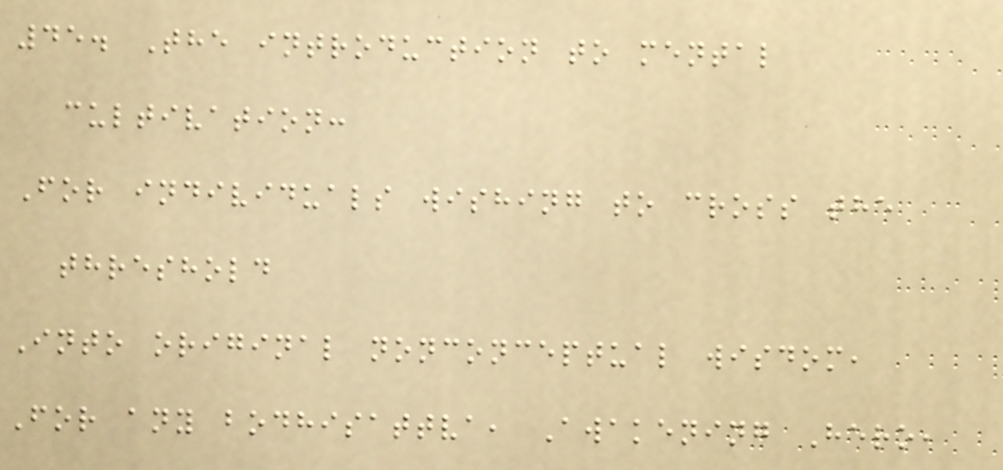45. The introduction to mental
cultivation:
For individuals wishing to cross the
threshold
Into original nonconceptual wisdom,
For any bodhisattva, Awakening Hero,
